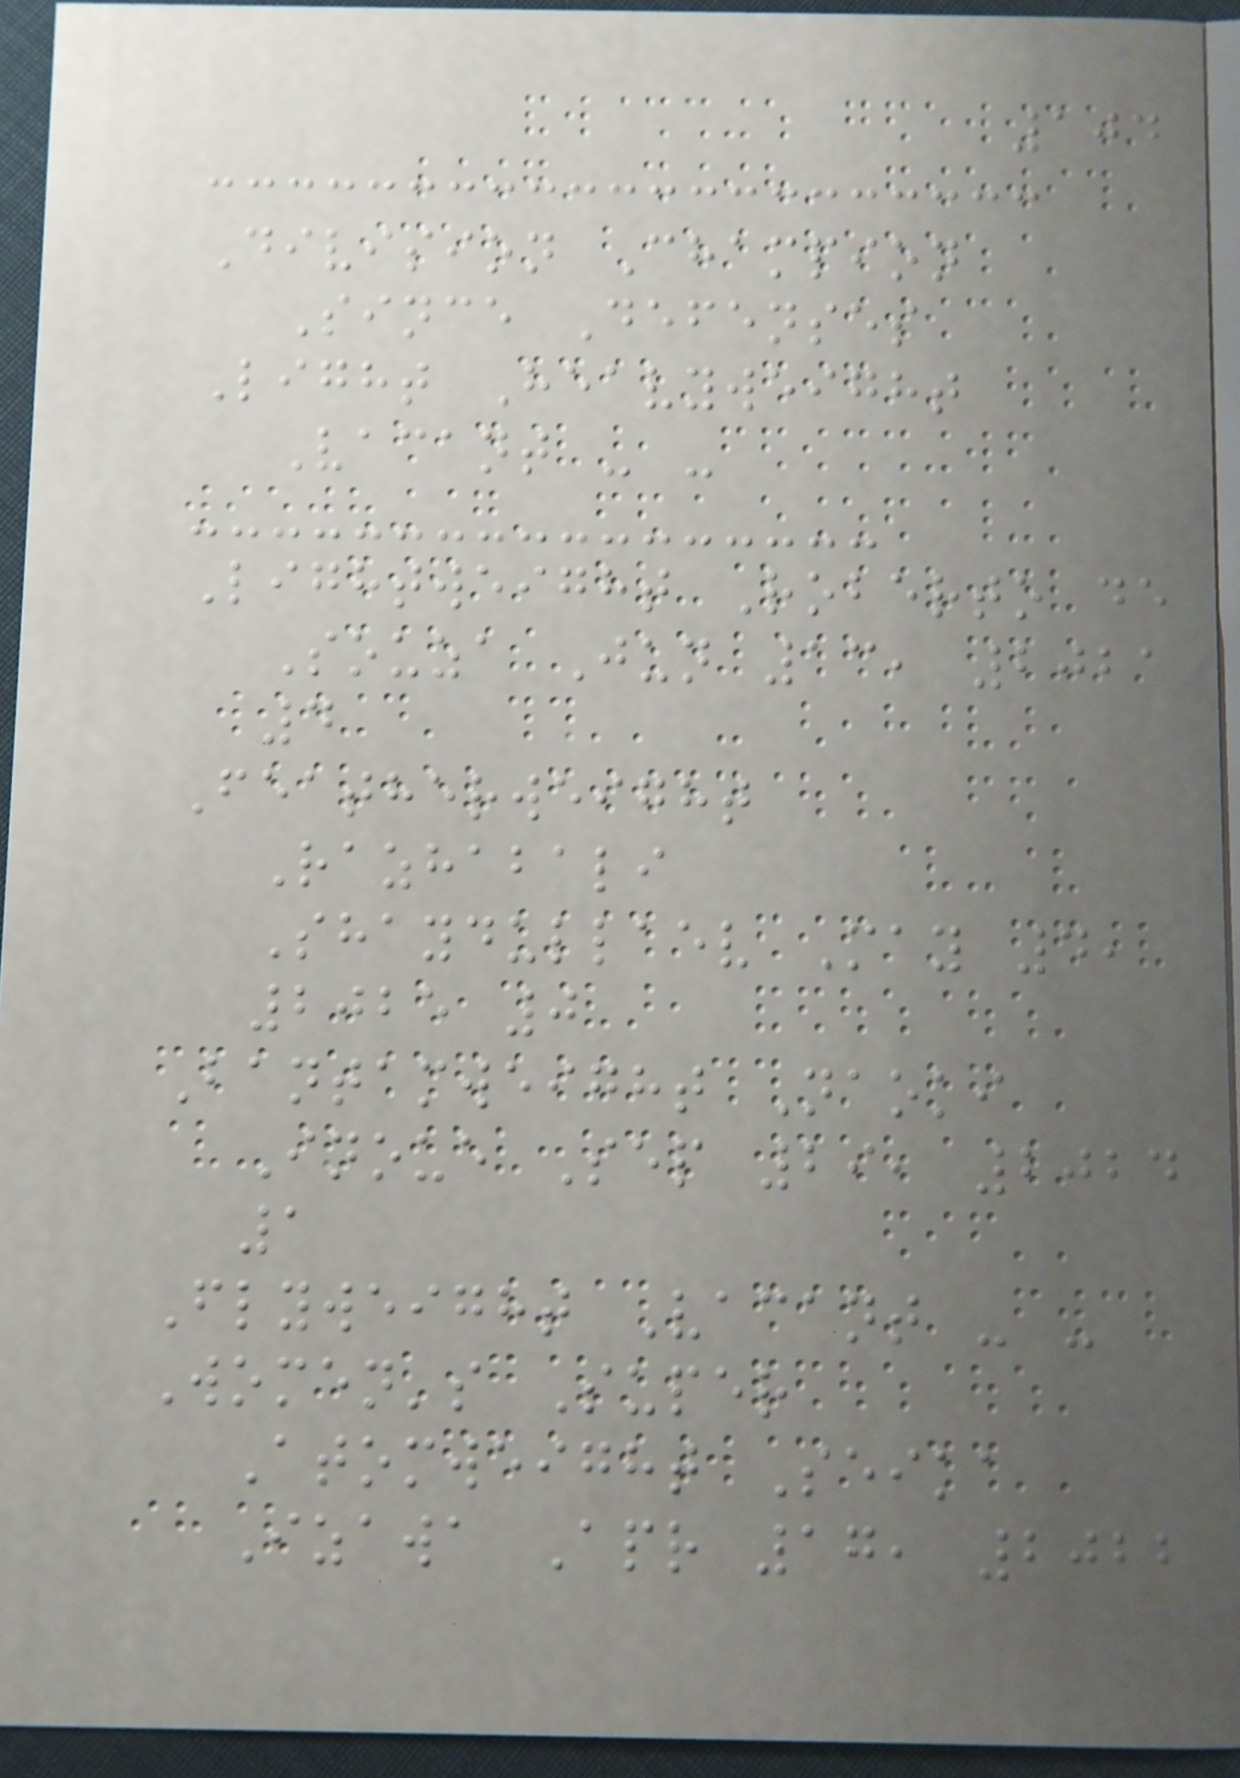104
Division Champion
Since Defenses
Light Heavyweight
Vacant - -
Lightweight Roberto de
Souza Jun 13, 2021
4
Featherweight
Razhabali
Shaydullaev May 4,
2025 0
Bantamweight Naoki
Inoue Sep 29, 2024
1
Flyweight Vacant - -
Women's Super
Atomweight Seika
Izawa Apr 17, 2022
